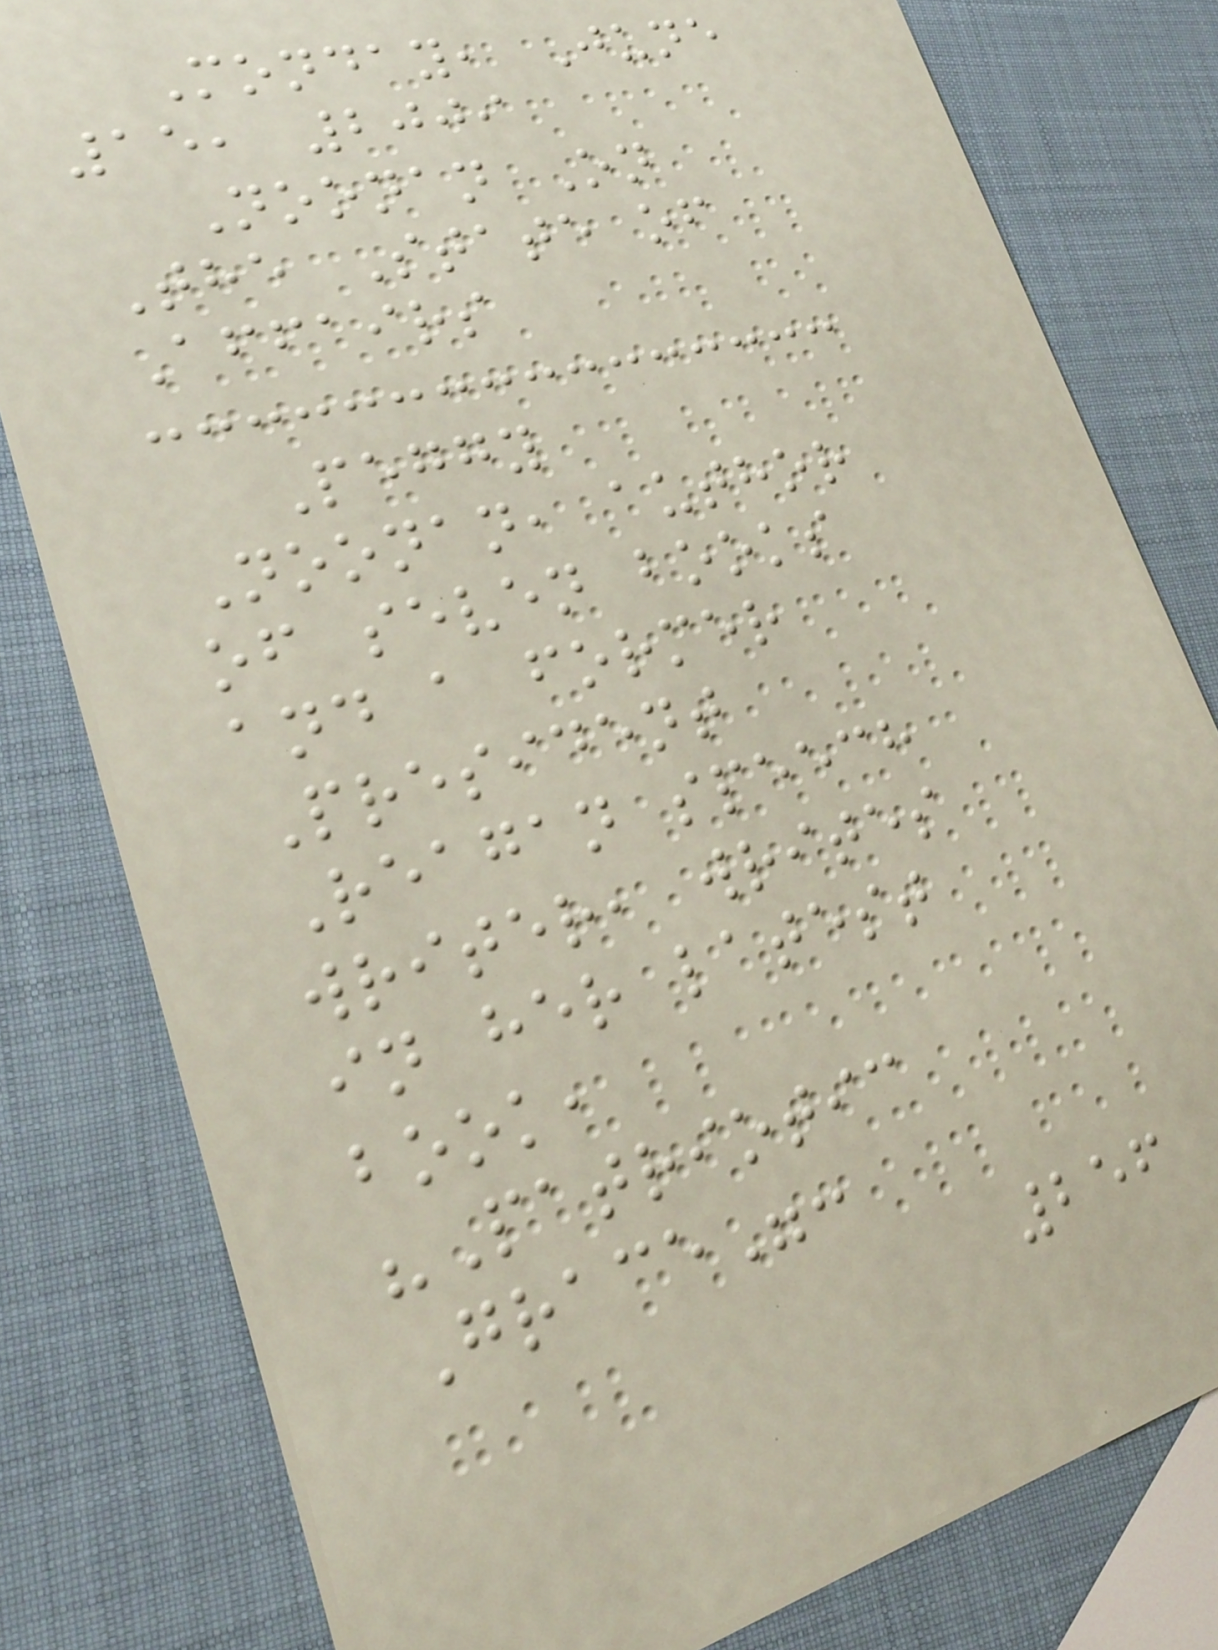Monday, June
15, 2009
Noonan On
The State of
Affairs
Peggy
Noonan, author
of seven books
and a former
President
Reagan speech
writer, writes
in her latest
book,
"Patriotic
Grace":
256
